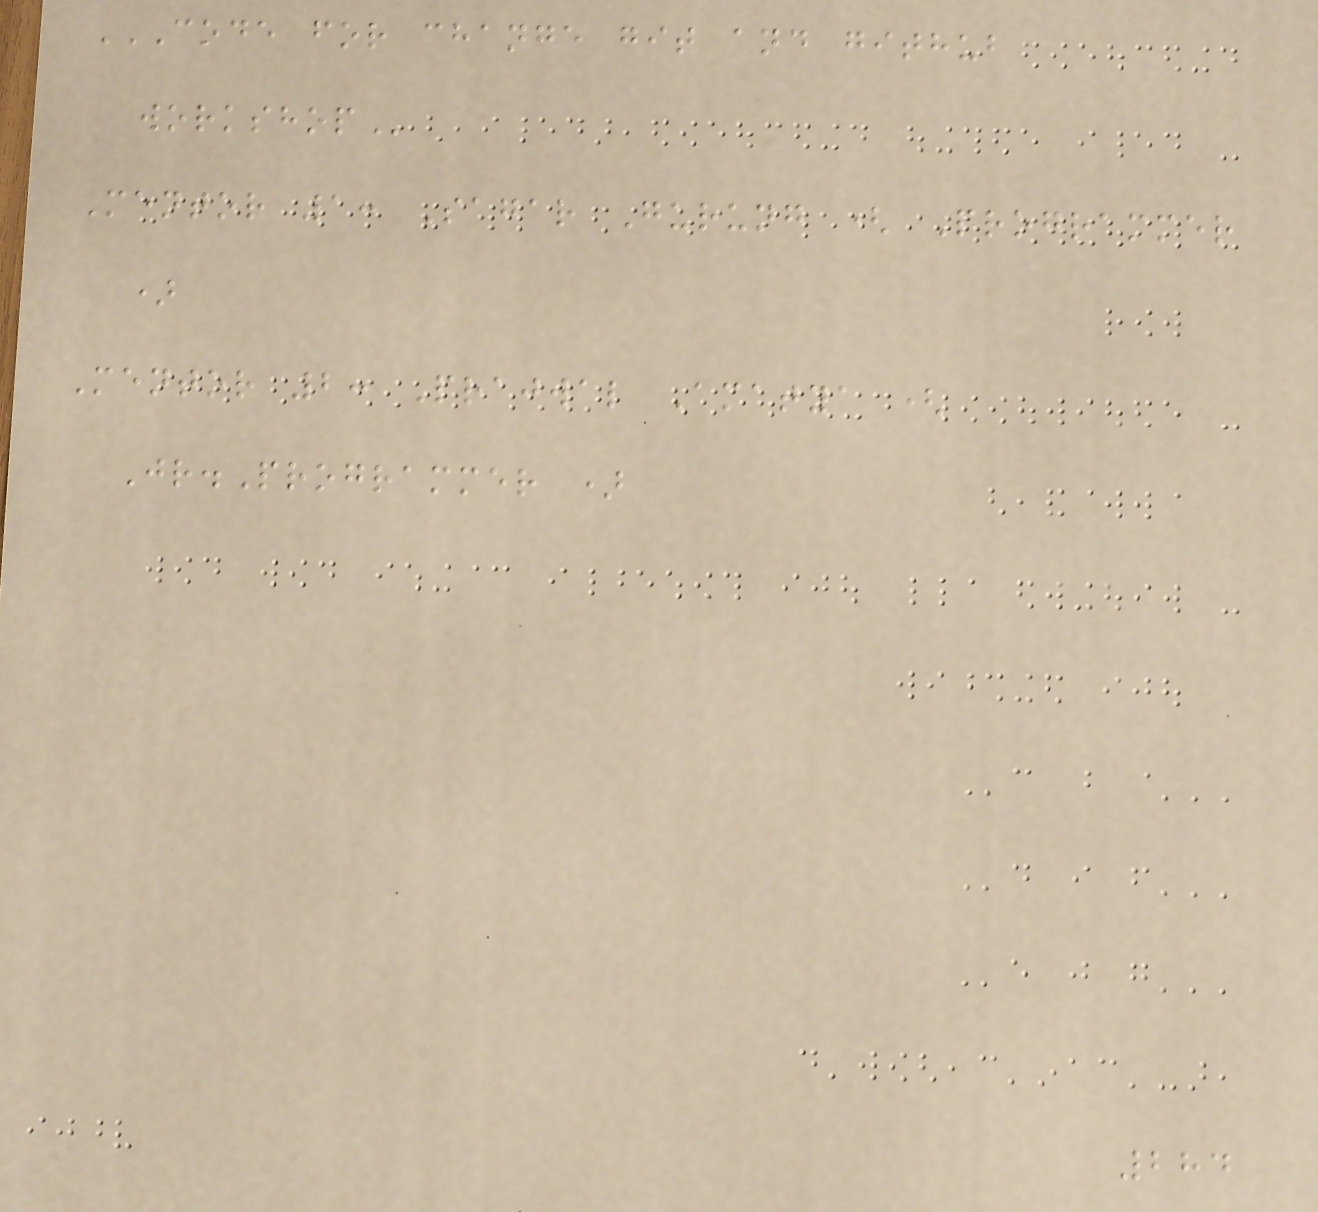CODE FOR CHANGE GIT AND GITHUB
WORKSHOP
Mentor 1: Sagar Gurung ( Programmer
)
Mentor 2: Prajwal Amatya (
Jr.Programmer )
284
